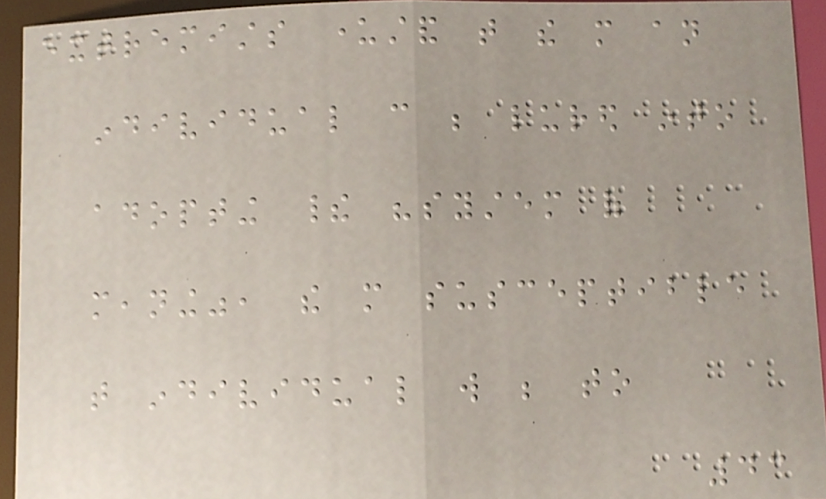extremists understand that the more an
individual can be lured into
adopting their "system of
meaning", the more susceptible
that individual will be to
43
